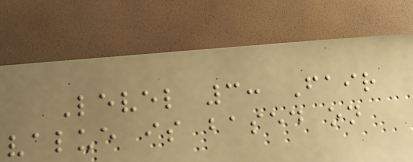Level 3: Fair
value is based on
